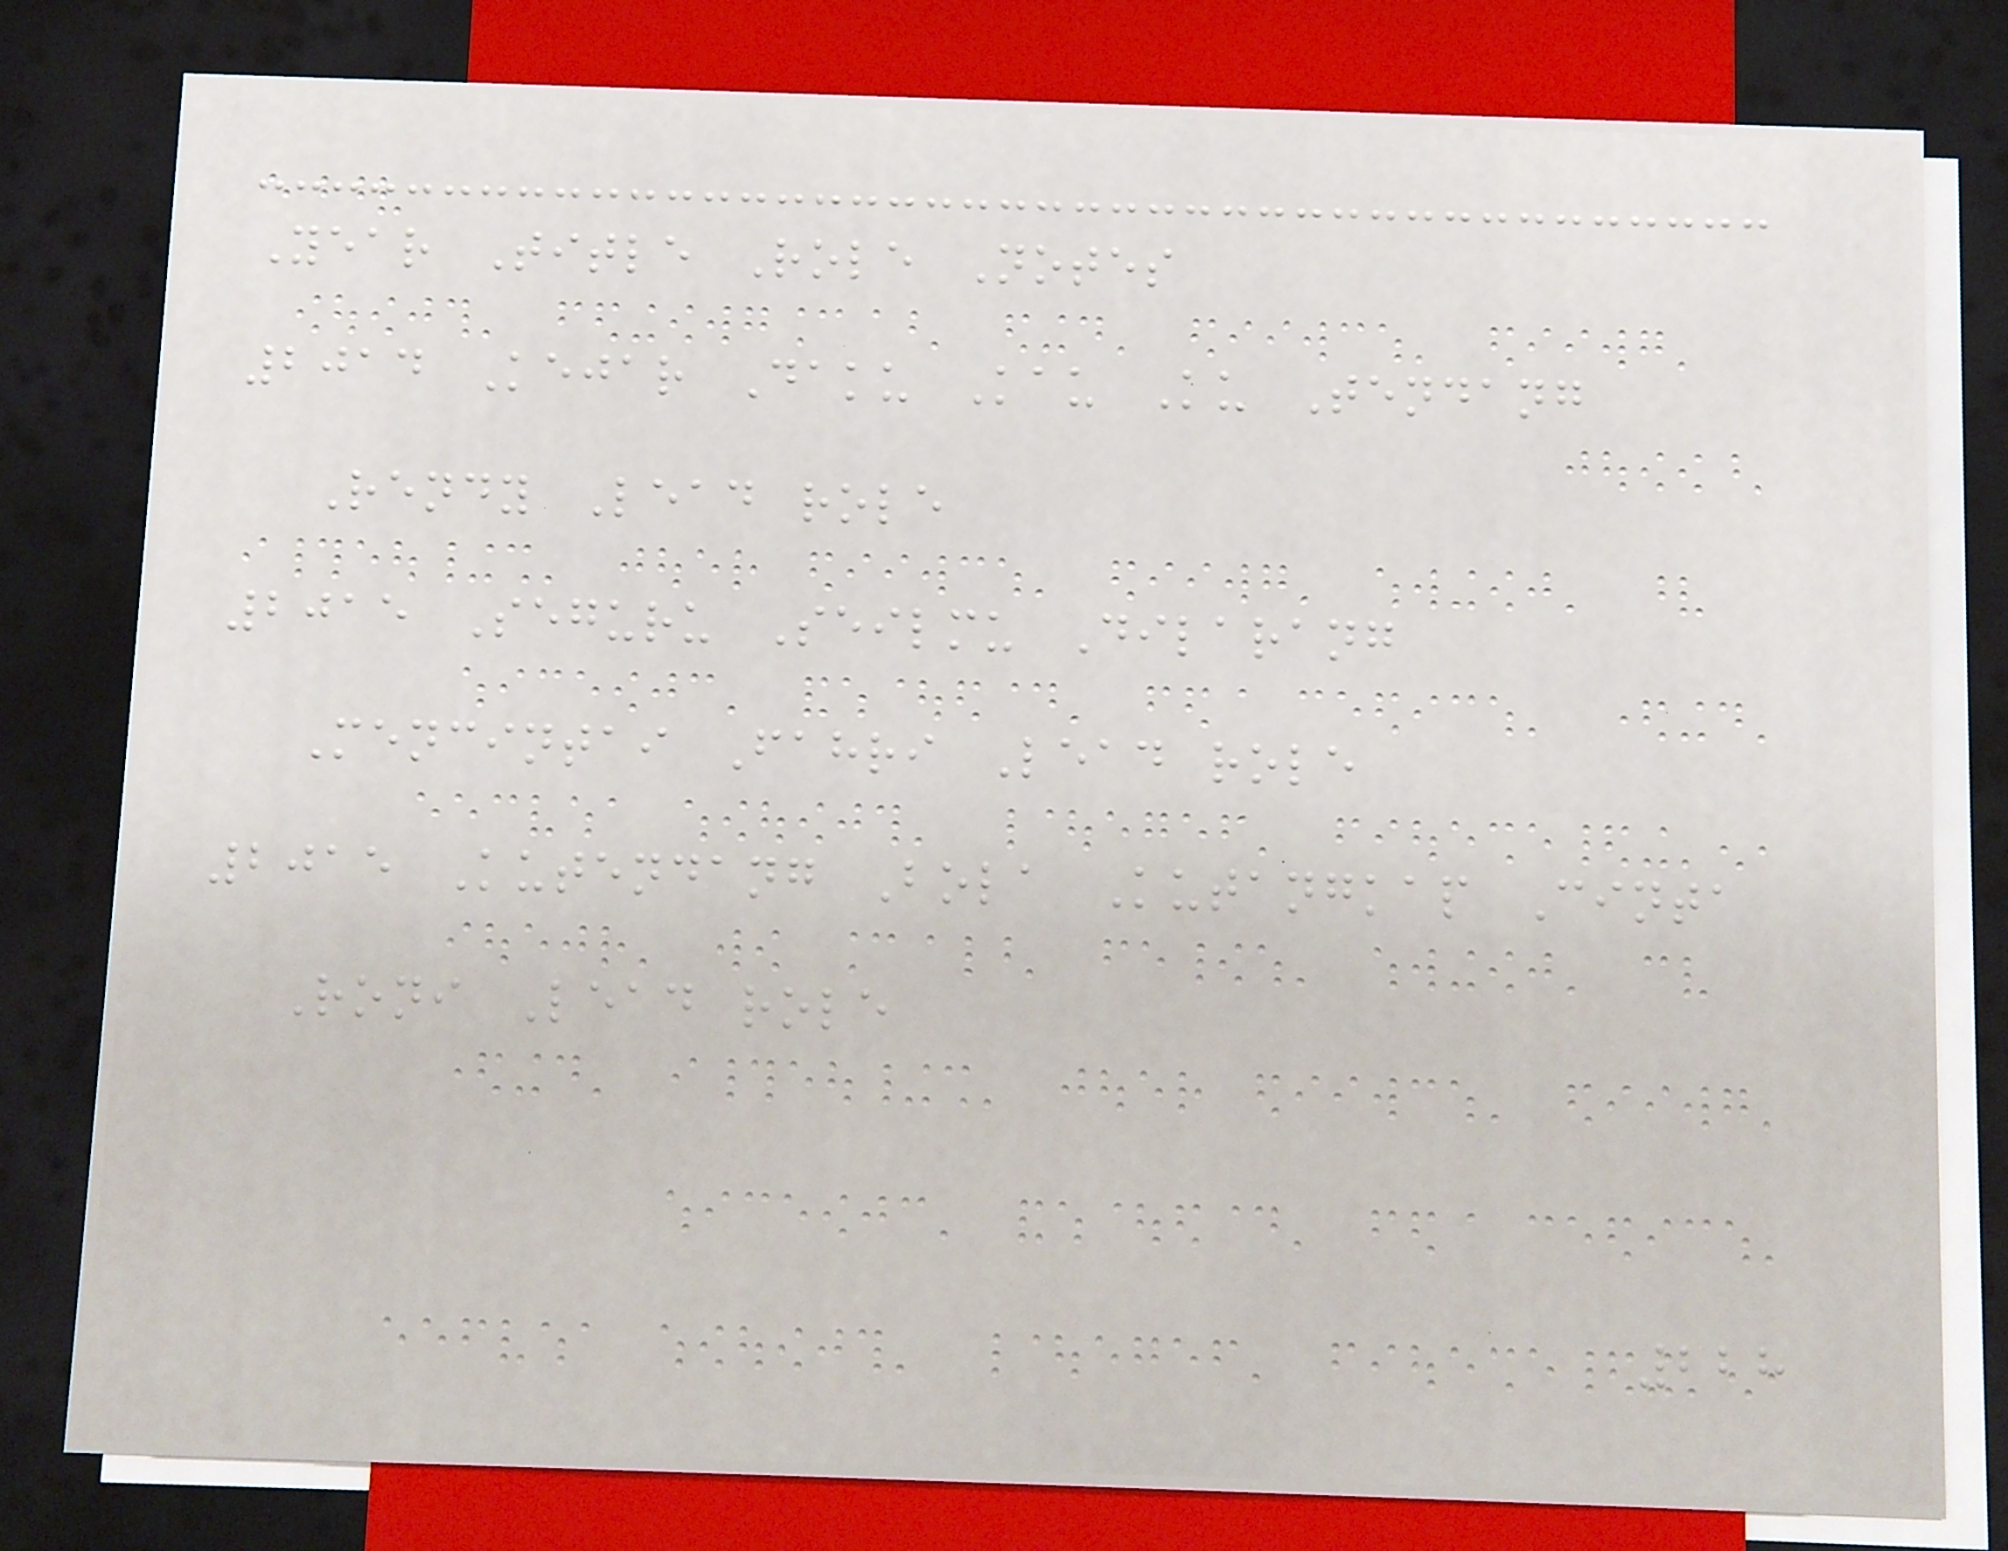Year Title Role Notes
2014 Kejar Daku Kau Ku Tendang
Rendy Lead role
2015 Seguru Seilmu Dilarang
Mencintai Fahri Lead role
2015 Kutendang Bola Kutangkap Cinta
Roni Lead role
228
